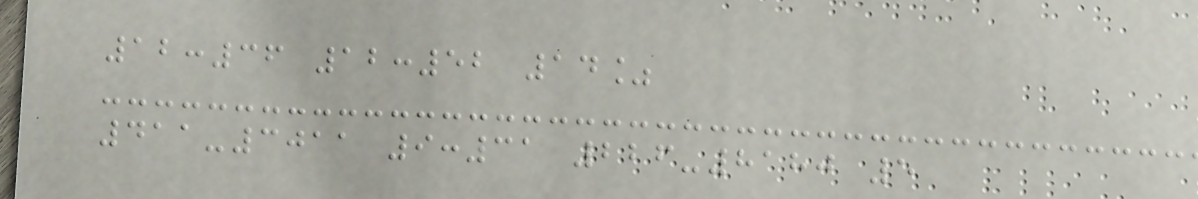12:36 12:52 14%
411-3011 9:31 226-8180 5
